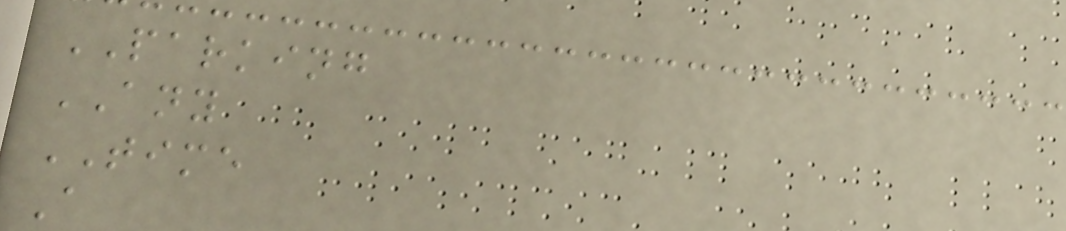PARKING
ANY
TIME
A
